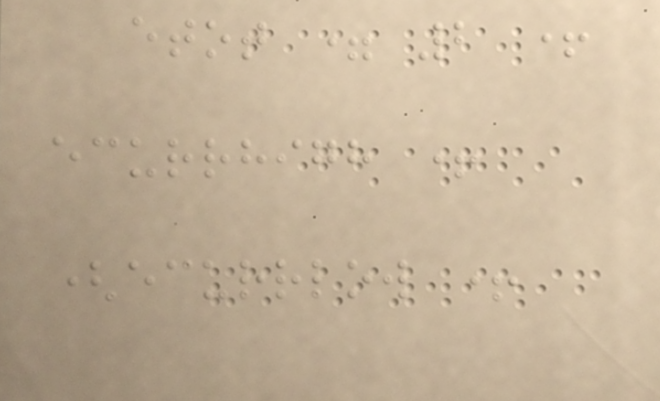etot = 2 +
ecurrhigh +
(ecurrlow +
